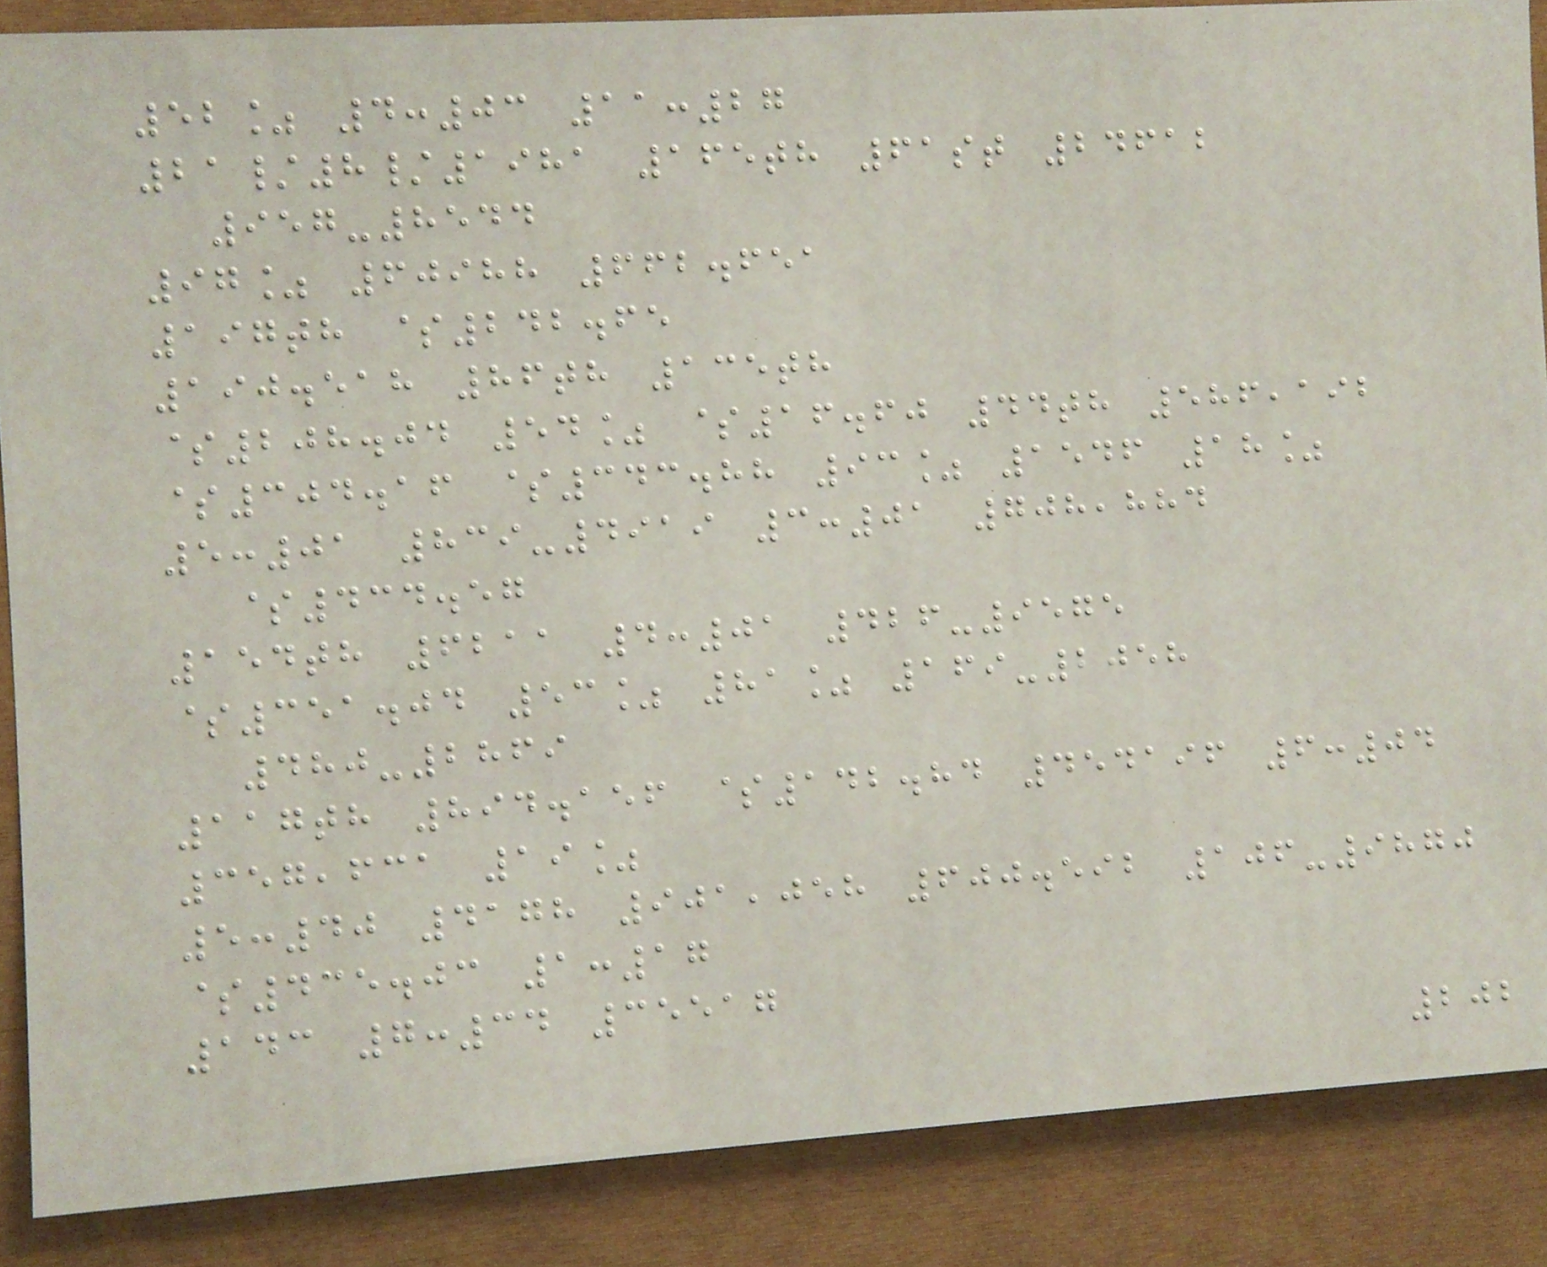52% 4:03 11:27
21/8/1981 165th 61st 24612
957-8544
97% 60988 662.651
197th $242.65
190.518 86th 135th
$208.04 54% $16.60 44th 586,192
$304.16 $343.88 93% 1546 18%
5:01 839-4919 3:01 708,884
$434.57
154th 6211 4:01 426-9575
$351.04 53% 81% 169-2058
480-2869
117th 894.156 $142.84 454196 6:04
357,631 19%
5:40 4178 901,058 600.592 106-9870
$435.03 1:17
143 7:34 35517
202
